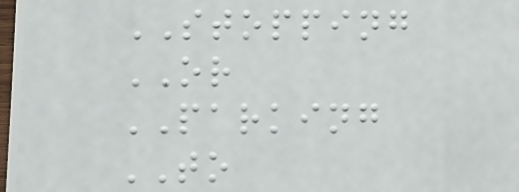STOPPING
OR
PARKING
TO
